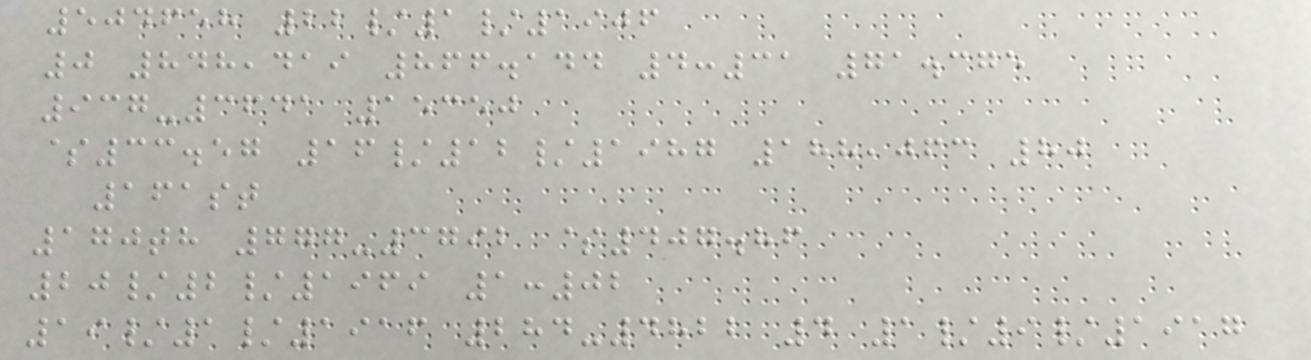504658 22/1/1906
0 848,419 866.144 4:31 71.375
937-3641 15350
$33.57 16/12/1987 188,063 80
161st
170th 777-3792 $407.86
20/2/1969 1:02
19/1/1916 284-4822 4 1/9/1917
